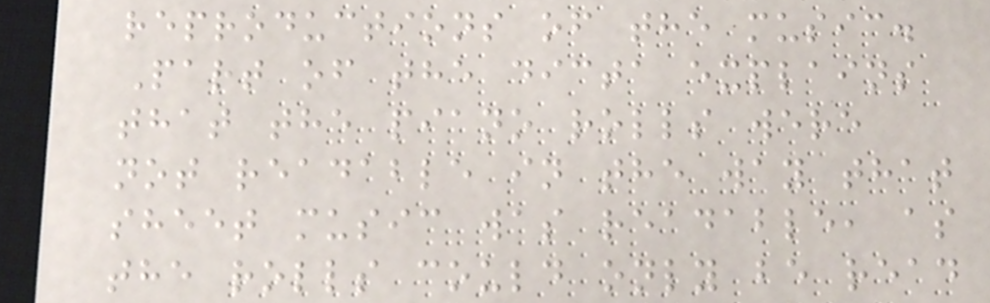reproductions of the music.
Part of the dicta explains
that the piano rolls were
not readable in the way that
sheet music was readable, as
the rolls could only be read
